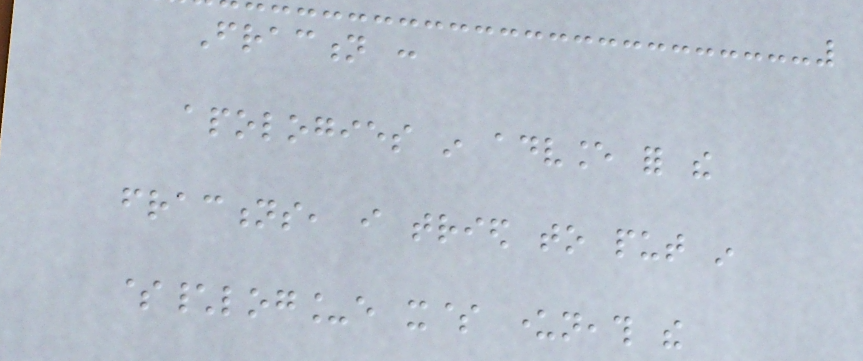Fraction :
apologies in advance for the
fractions, i tried to put in
$\log_e x$ underneath the
